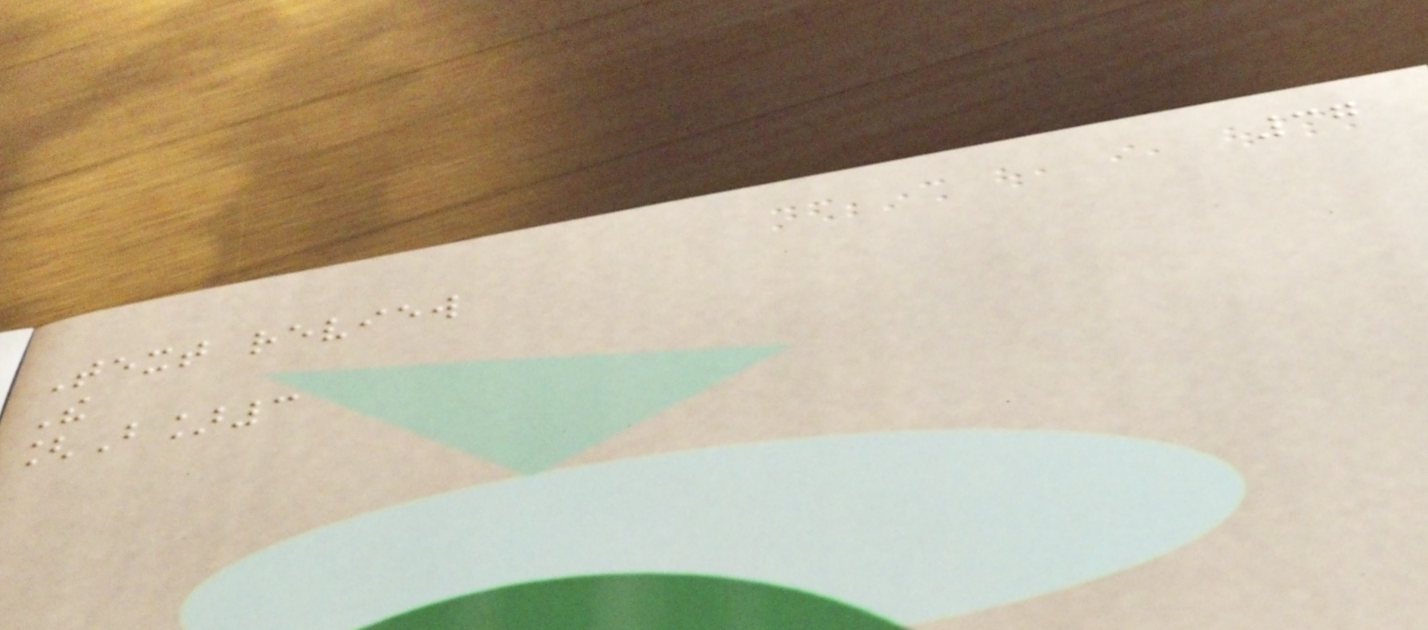37
Text review
The
[B]3
